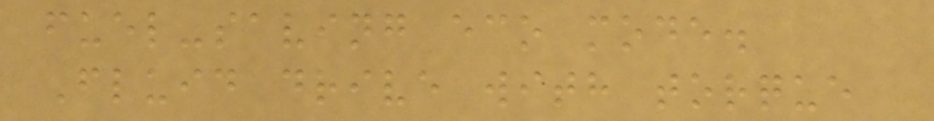fuel-saving eco mode.
Fluid drive with torque
